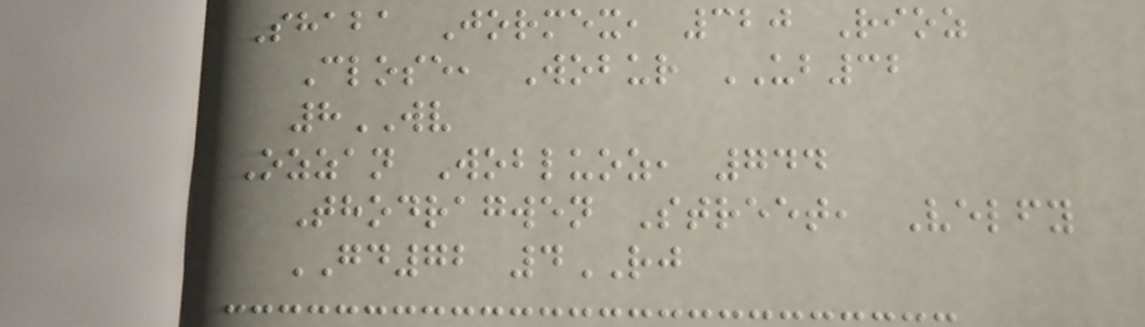Shaba Jormex, 320 Rioz
Close, Wobur UB32
8WV
Ozzan Wobluoz, 744
Thodragwen Street, Velfy
GD72 4RJ
